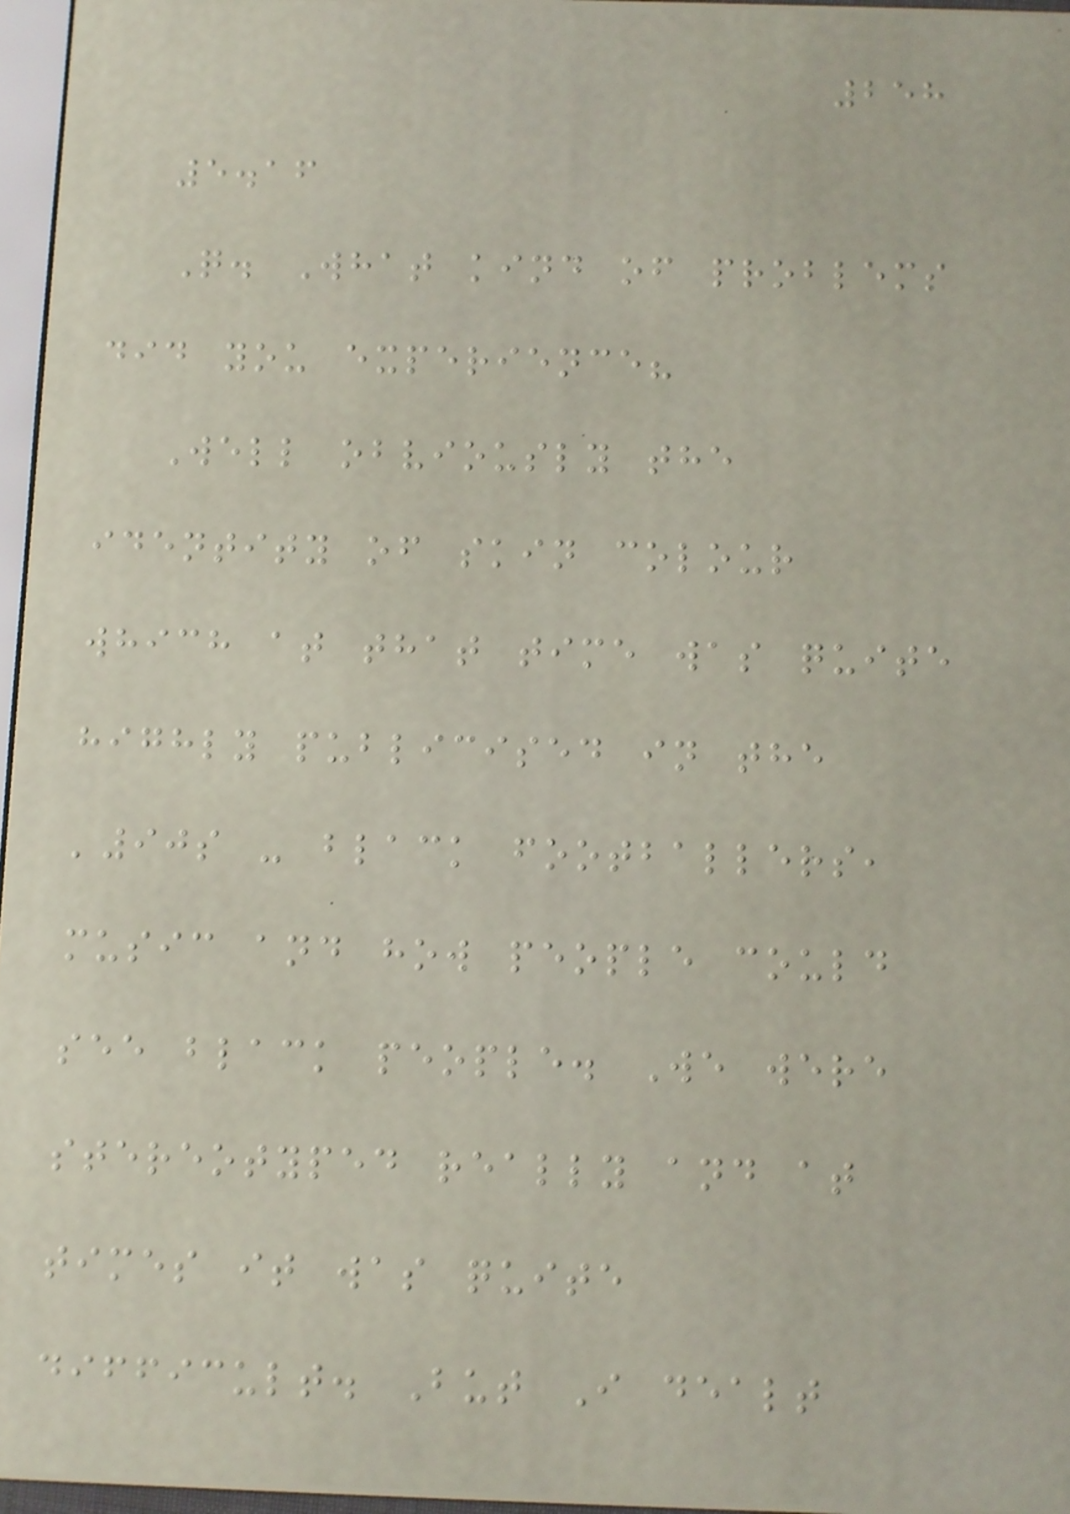258
5.16
Q. What kind of problems
did you experience?
Well obviously the
identity of skin colour
which at that time was quite
highly publicised in the
'90s - black footballers,
music and how people could
see black people. We were
stereotyped really and at
times it was quite
difficult. But I dealt
